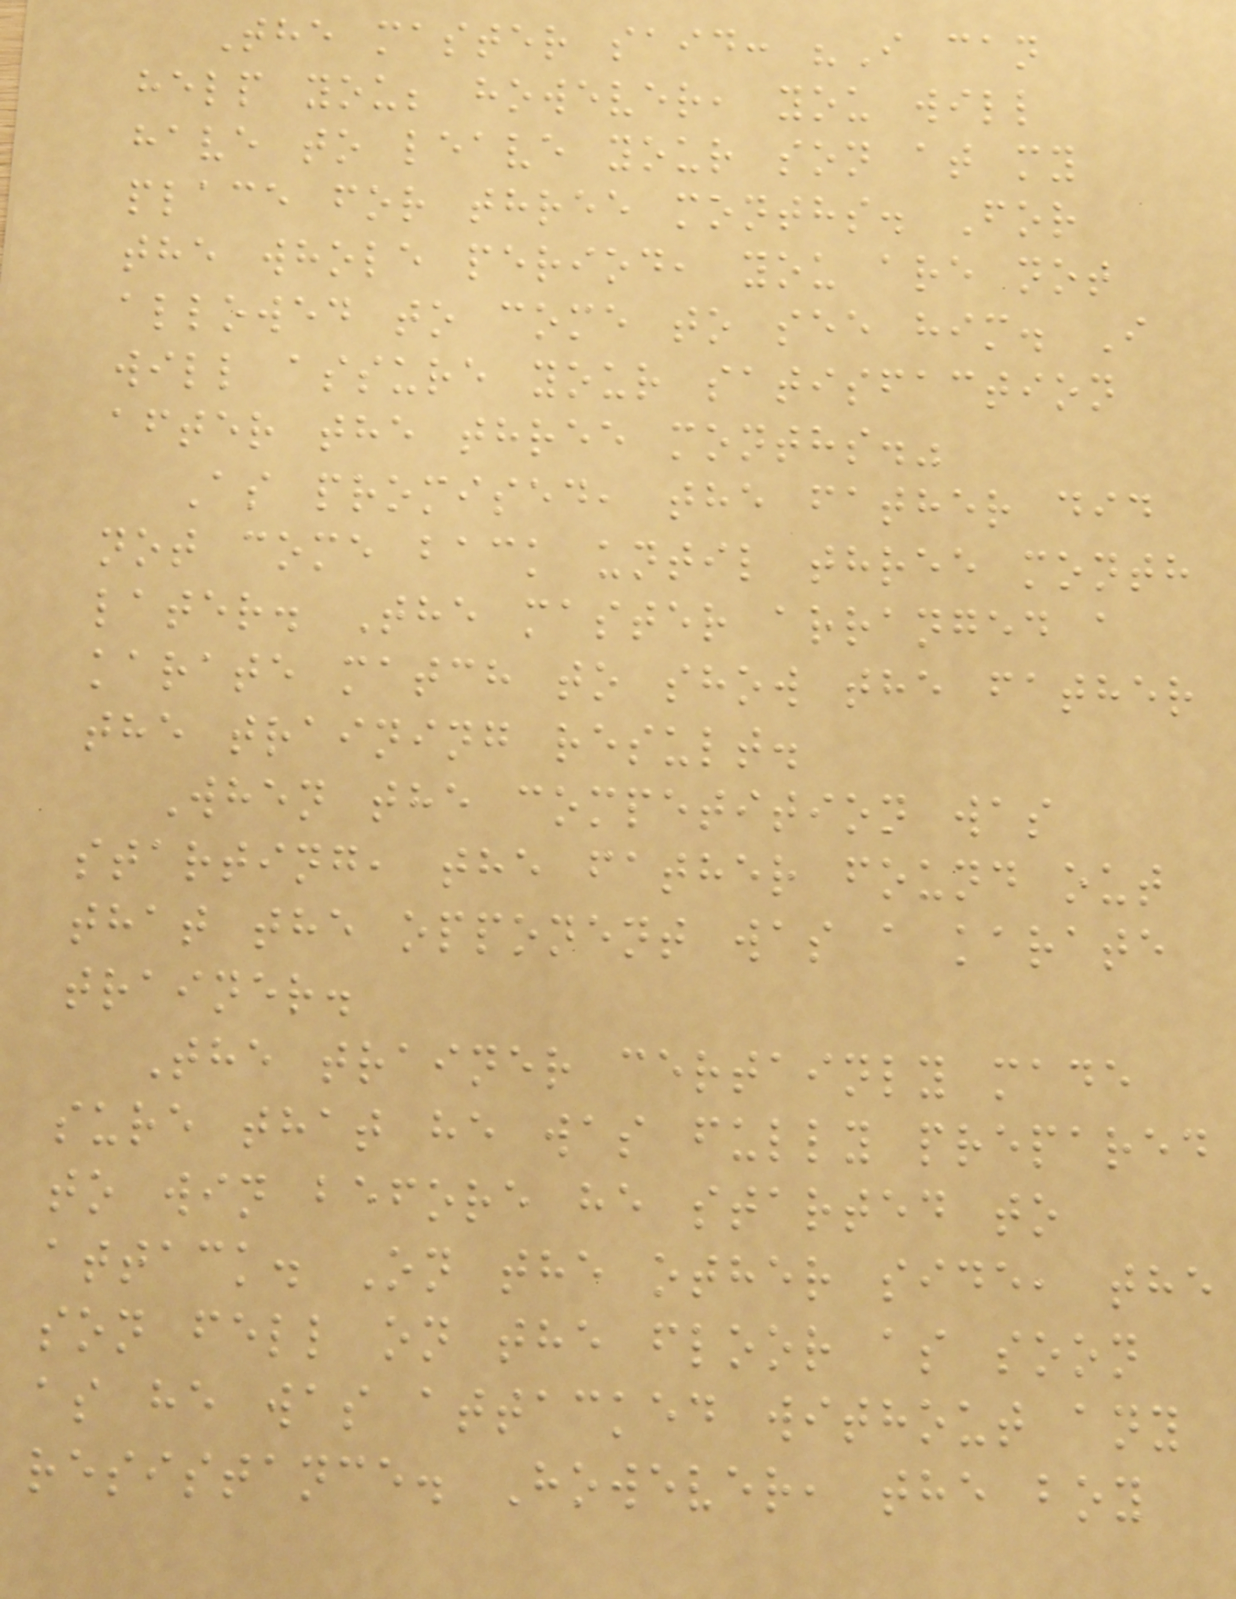The master said: "I can
help you; however, you will
have to leave your son at my
place for three months. For
the whole period, you are not
allowed to come to see him. I
will assure your satisfaction
after the three months."
As promised, the father did
not come back until three month
later. The master arranged a
karate match to show the father
the training result.
When the competition was
starting, the father found out
that the opponent was a karate
trainer.
The trainer certainly made
sure that he was fully prepared
to win before he started to
attack. On the other side, the
son fell on the floor as soon
as he was attacked without any
resistance. However, the boy
